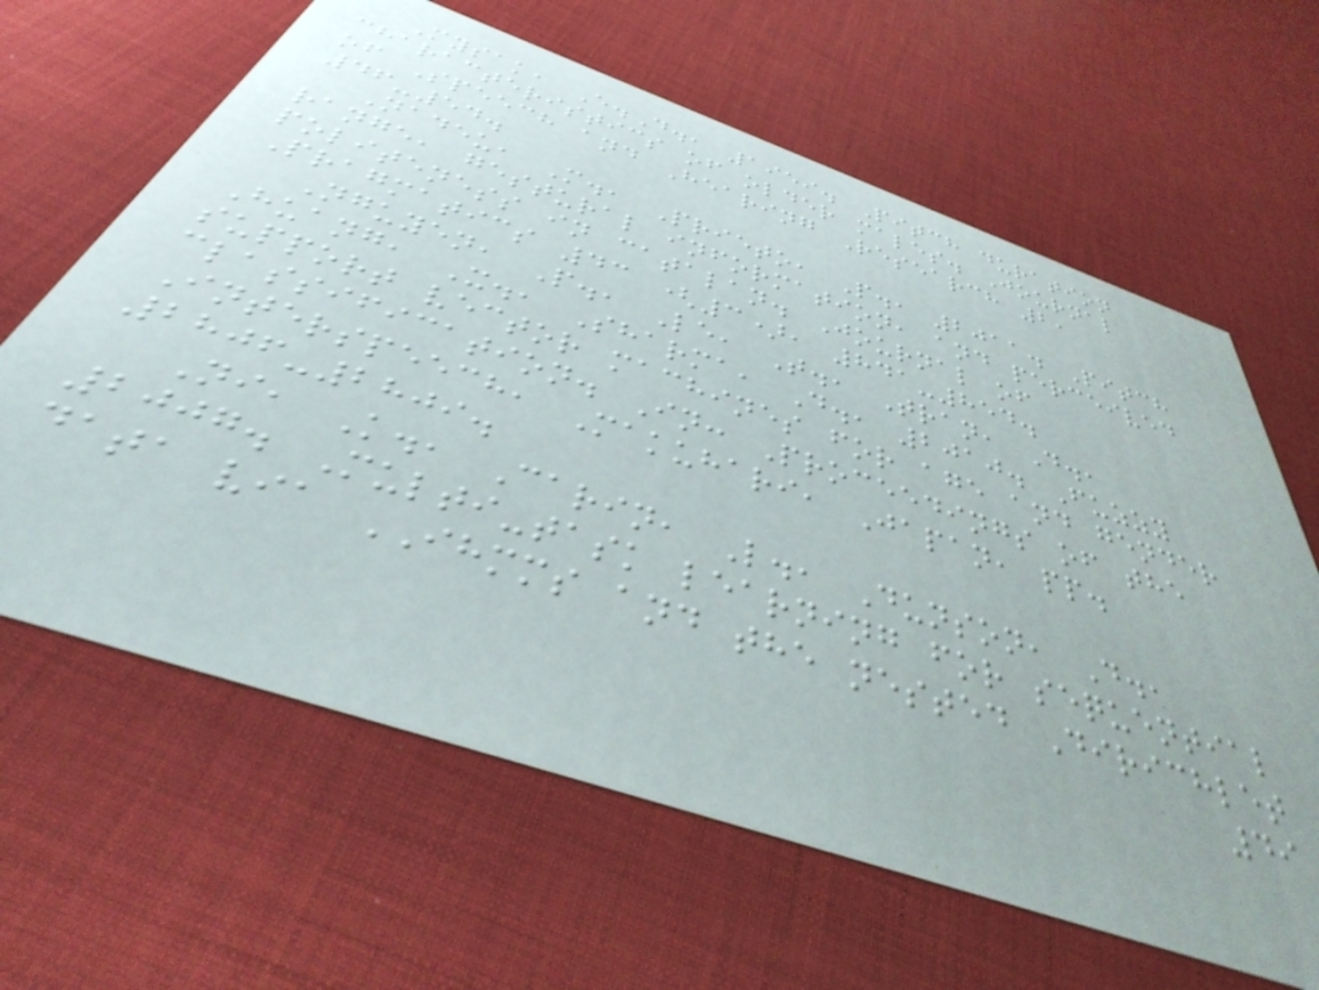Mysak, E.D., 1959. Pitch duration
characteristics of older males. Journal
of Speech and Hearing Research 2,
46-54.
Nadeu, M., Prieto, P., 2011. Pitch
range, gestural information, and perceived
politeness in catalan. Journal of
Pragmatics 43 (3), 841-854.
Nguyen, P., Le, T., Tran, D.,
Huang, X., Sharma, D., 2010. Fuzzy
support vector machines for age and gender
classification. In: Proceedings of the
Interspeech, Makuhari, Japan, pp.
2806-2809.
Ni, K., Carin, L., Dunson, D.,
2007. Multi-task learning for sequential
data via IHMMS and the nested Dirichlet
49
